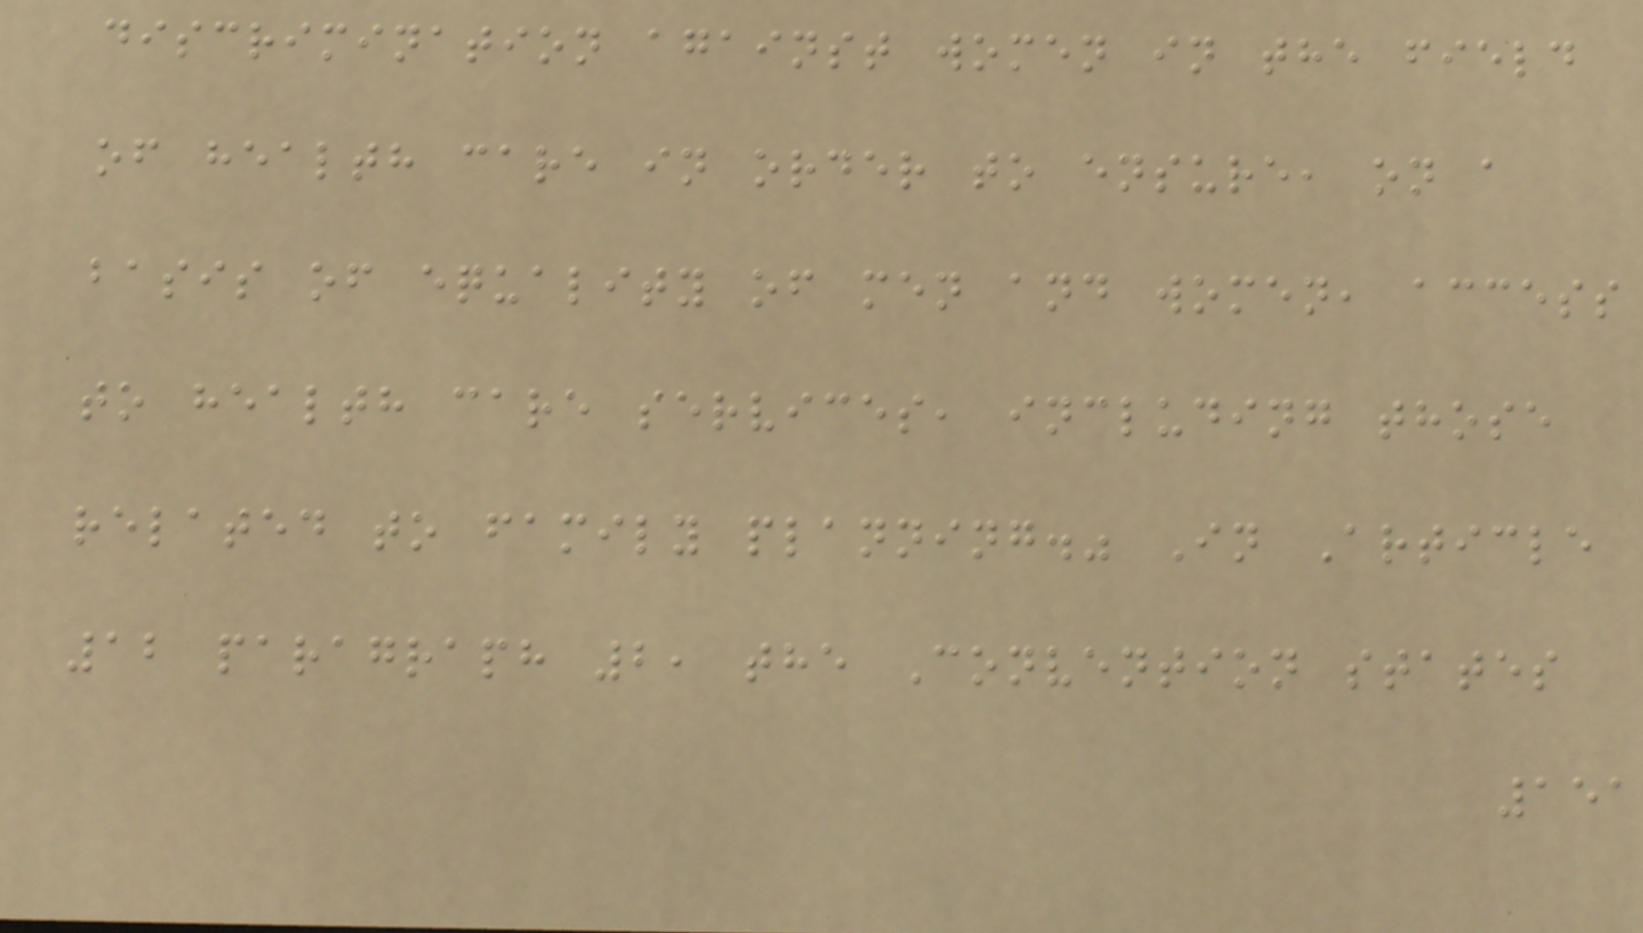discrimination against women in the field
of health care in order to ensure, on a
basis of equality of men and women, access
to health care services, including those
related to family planning." In Article
12 paragraph 2, the Convention states
151
